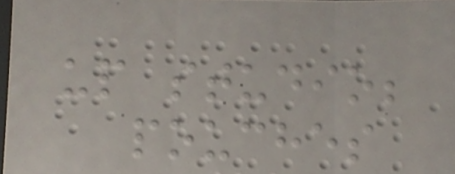up studio;
pouches
